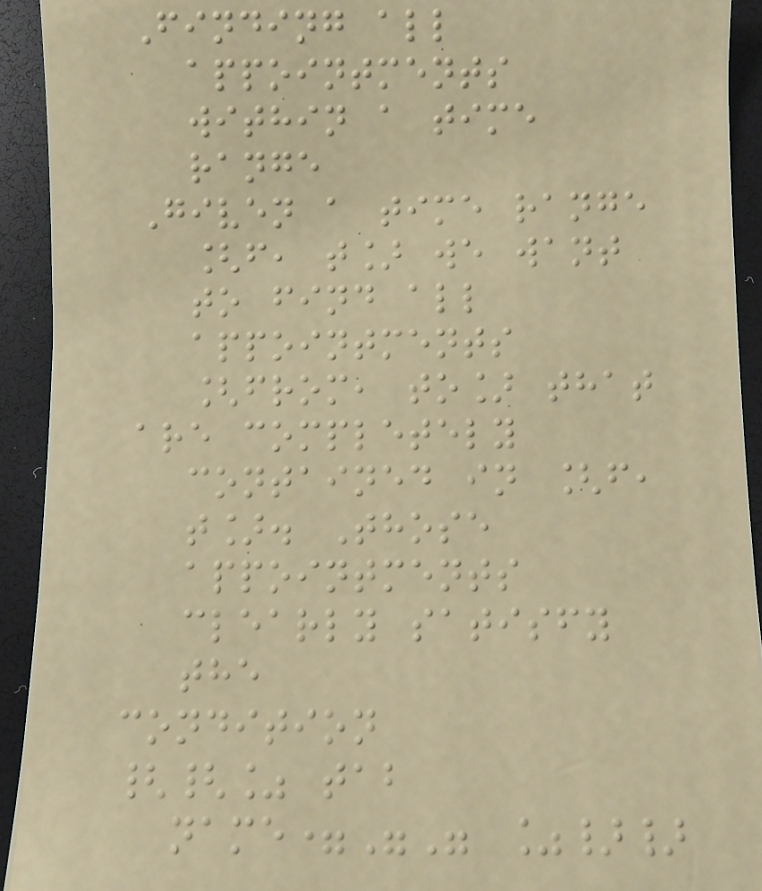Finding all
appointments
within a time
range
Given a time range
[f, t] we want
to find all
appointments
[from, to] that
are completely
contained in [f,
t]. Those
appointments
clearly satisfy
the
condition
{{% tab
name="" %}}
